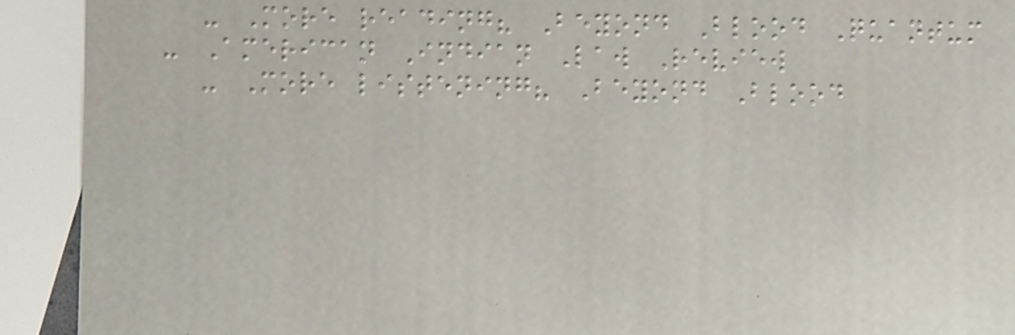- More reading? Beyond Blood Quantum
- American Indian Law Review
- More listening? Beyond Blood
